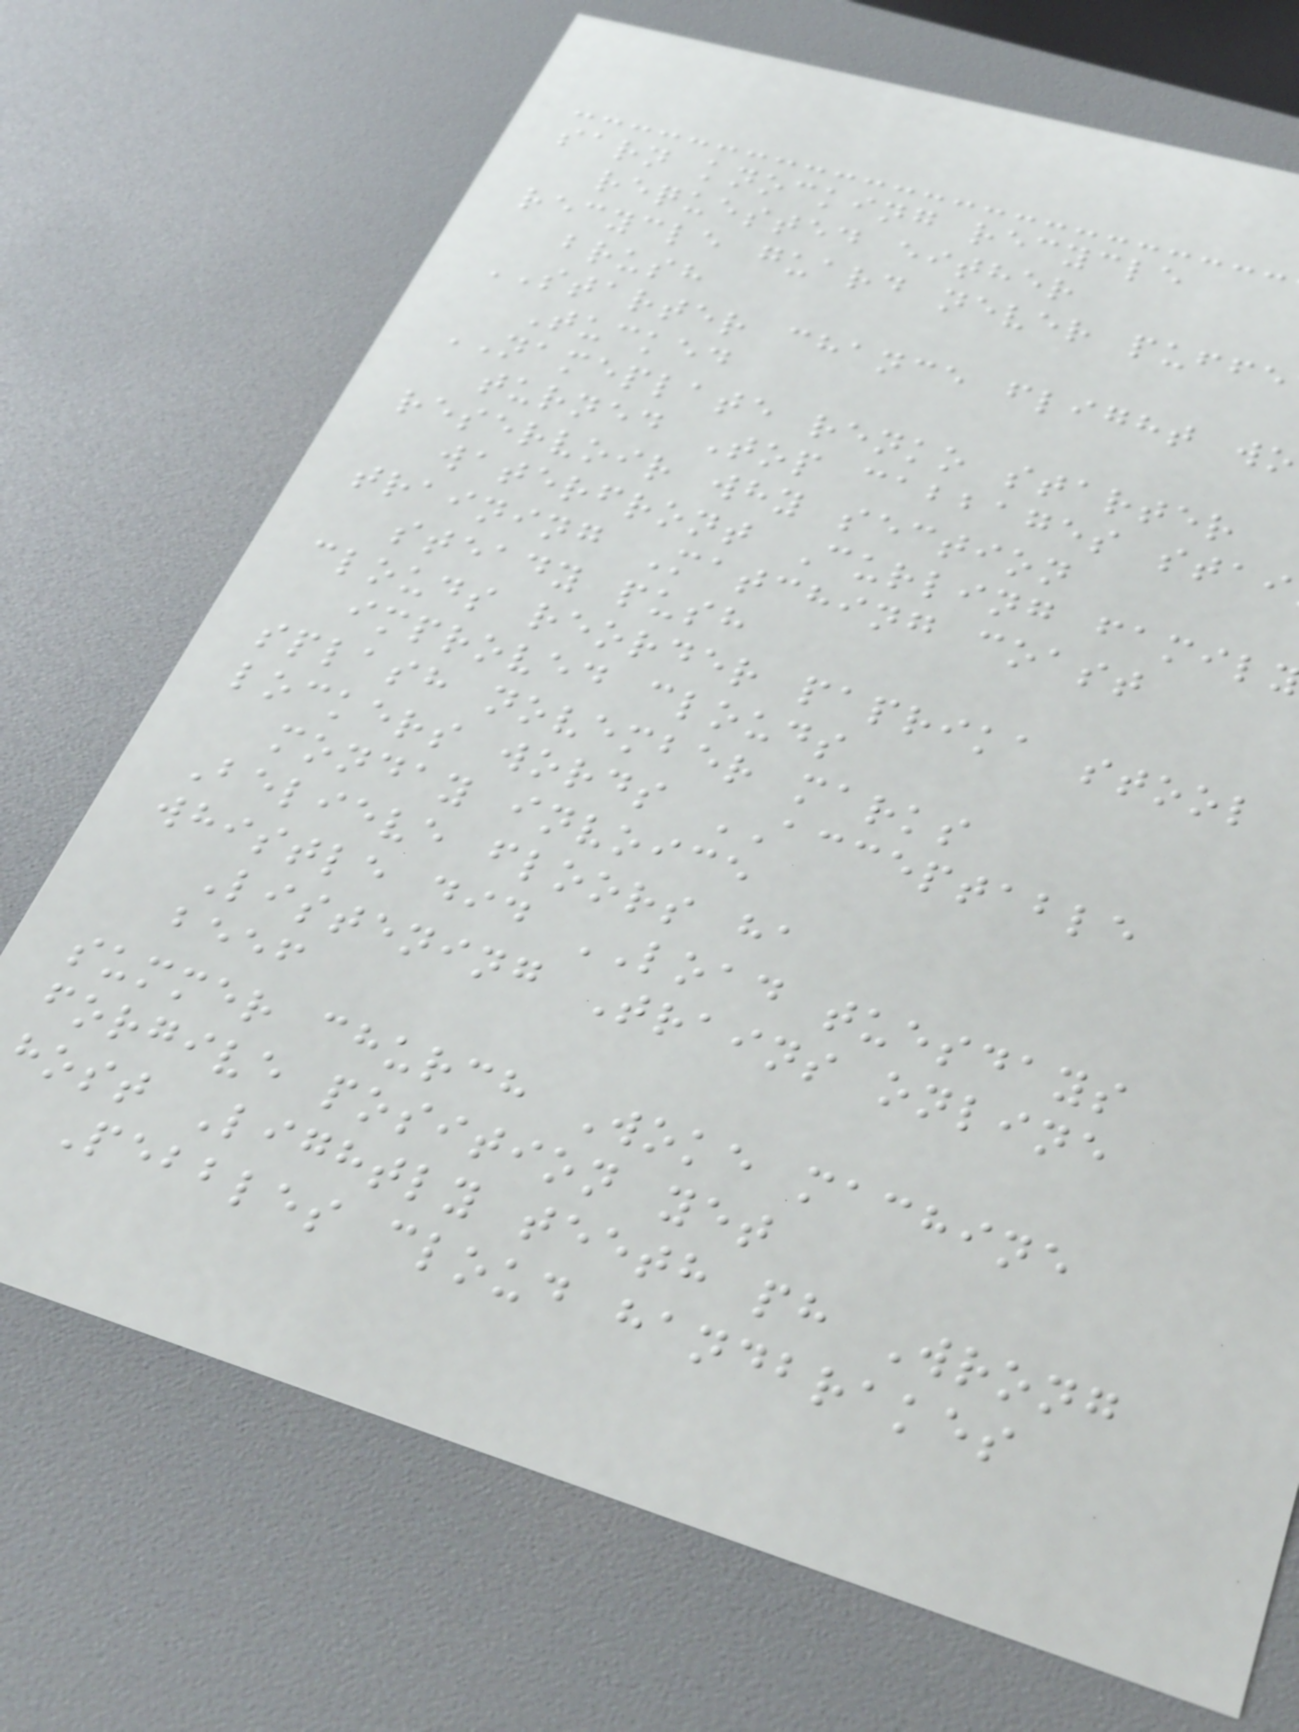sarn knocking recycle
requested either
recycle guard never puffe
brush
STARTER chance flight wo
Tucked
NAMEPLATE renko starter
turned Top cabbages stai
reservoir why section
waterfront Curling famil
training Matching coast
steady push
clouds reorder paprika stool
improved clouds
splash november marks
lockers words ACCEPTABLE
monday invoice
Believe floors ha
whistle did LOAD tuesdays
Listening Trains online
beef
summer church Woke machine
forgive position yet
host Lightly teeth ph Wrong
Pebbles cloud handbrakes
